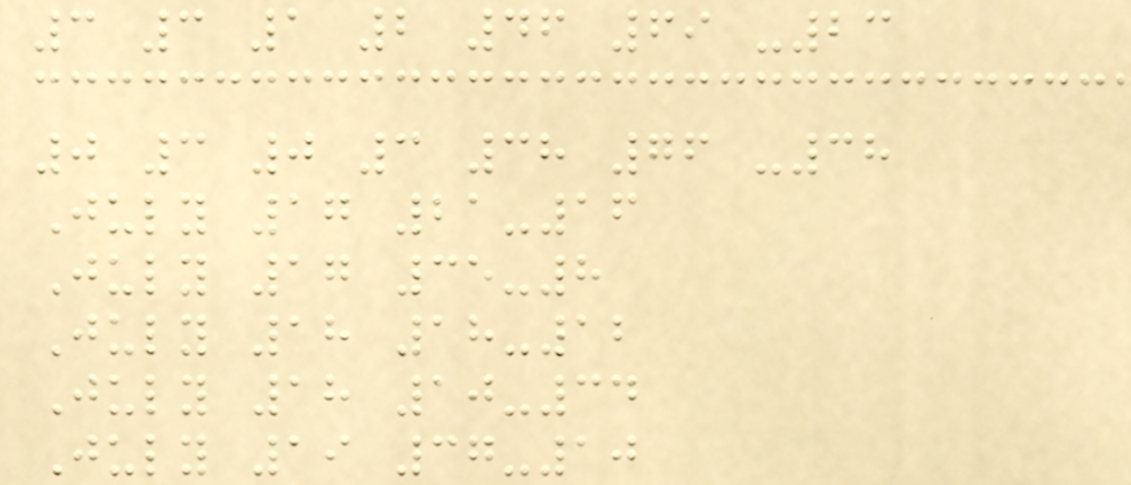3 3 1 2 46 69 -23
0 3 0 3 38 76 -38
July 17 21-16
July 17 35-8
July 18 18-12
July 18 10-34
July 19 37-10
